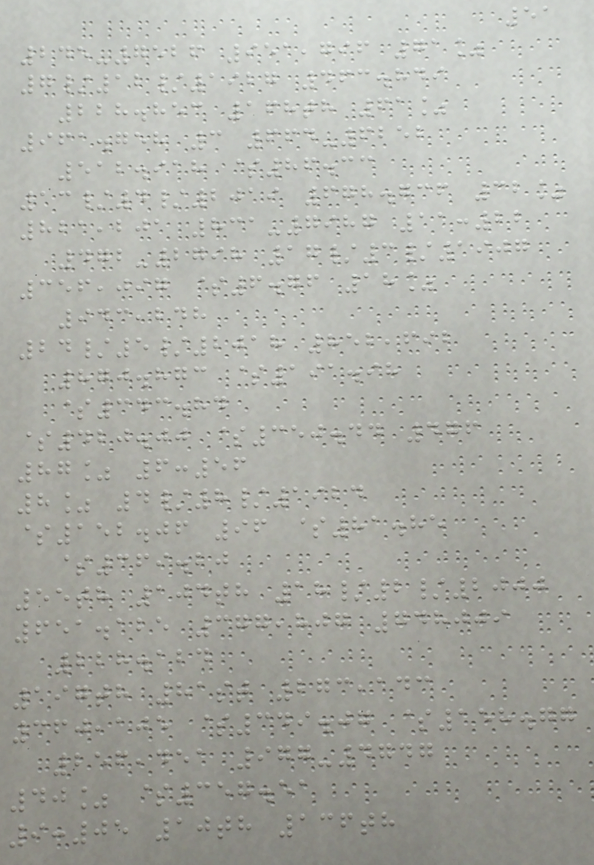51
245-7526 951,796 71%
7/12/1927 463.849
228.853 168th 61%
961.758 3 664-6252
512.918 $86.33
13/4/2019 678.736 32%
821,201 831-7987 11:22
472-2798 17/3/1907
356,097 $6.76 18%
943,248
24/5/2018 852,692
870.873 $191.98
$343.84
$420.00 $350.44 476
87% 6:56
8% 4/8/1924
$152.06 96 $81.85
$369.20
55th 104th 18/2/2000
651.125 377,807 748009
228.124
197th 81st 273,143
360,105 $349.07 $158.77
256,451 977-4747
40% $357.51
9:05 10th 136th
